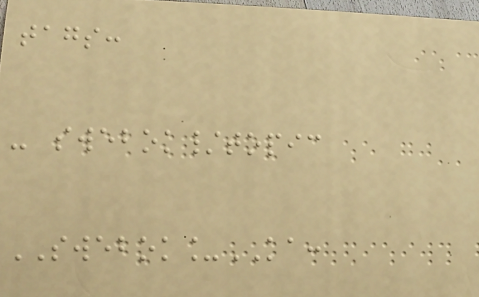tags:
- swebok/topic
SWEBOK_KA:
